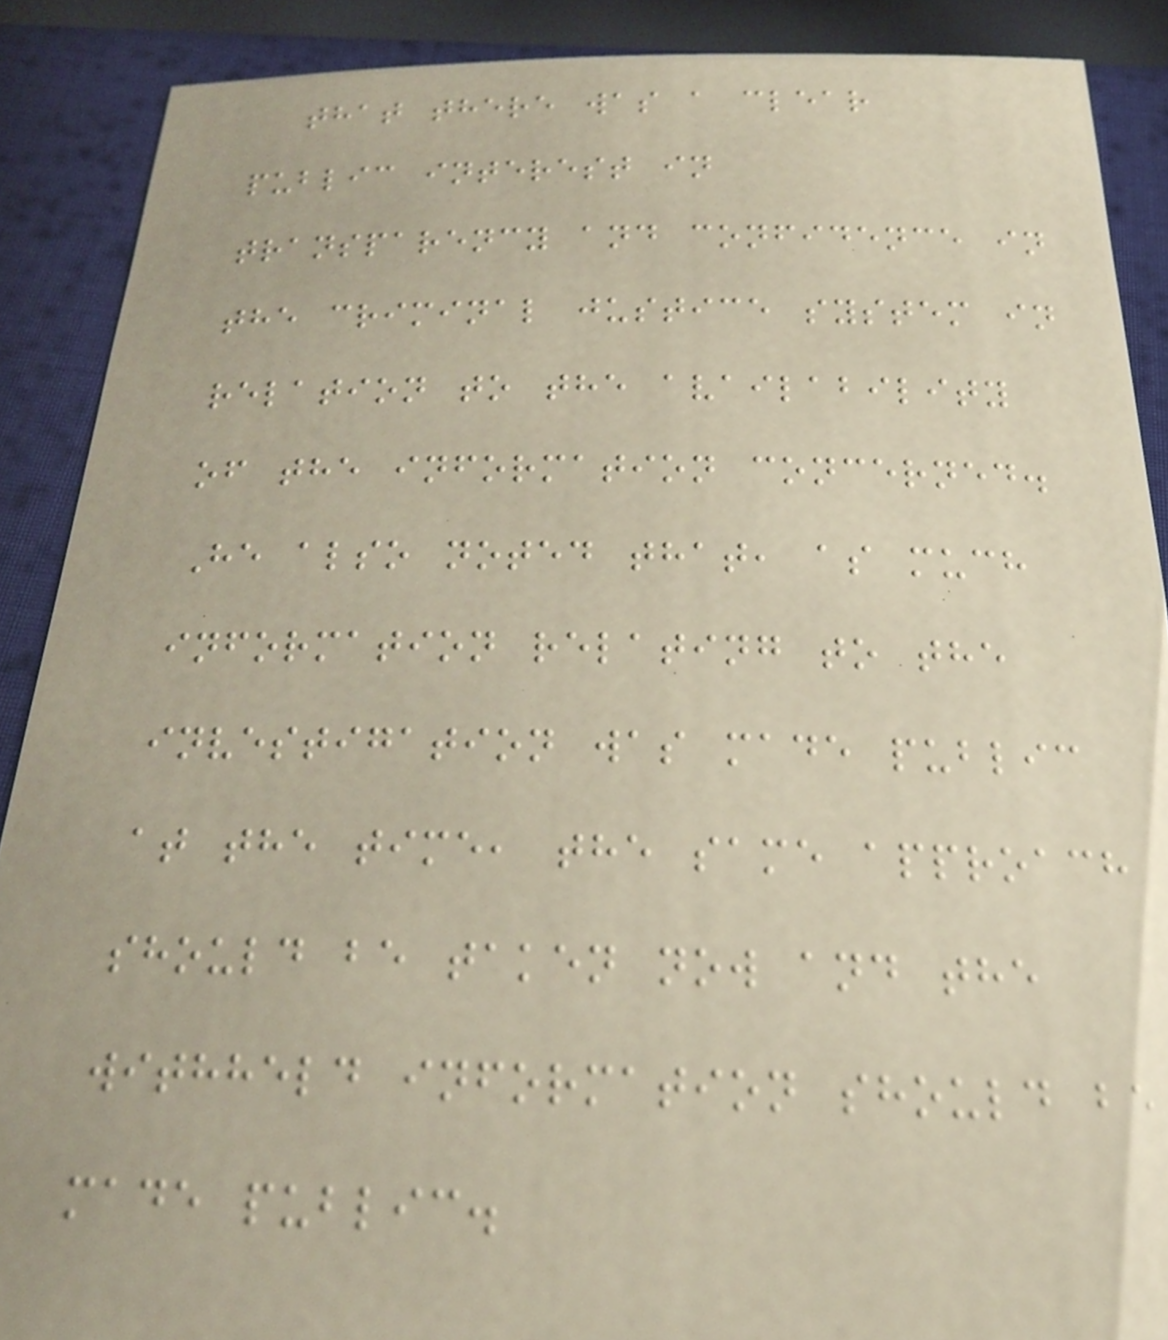that there was a clear
public interest in
transparency and confidence in
the criminal justice system in
relation to the availability
of the information concerned.
He also noted that, as much
information relating to the
investigation was made public
at the time, the same approach
should be taken now and the
withheld information should be
made public.
